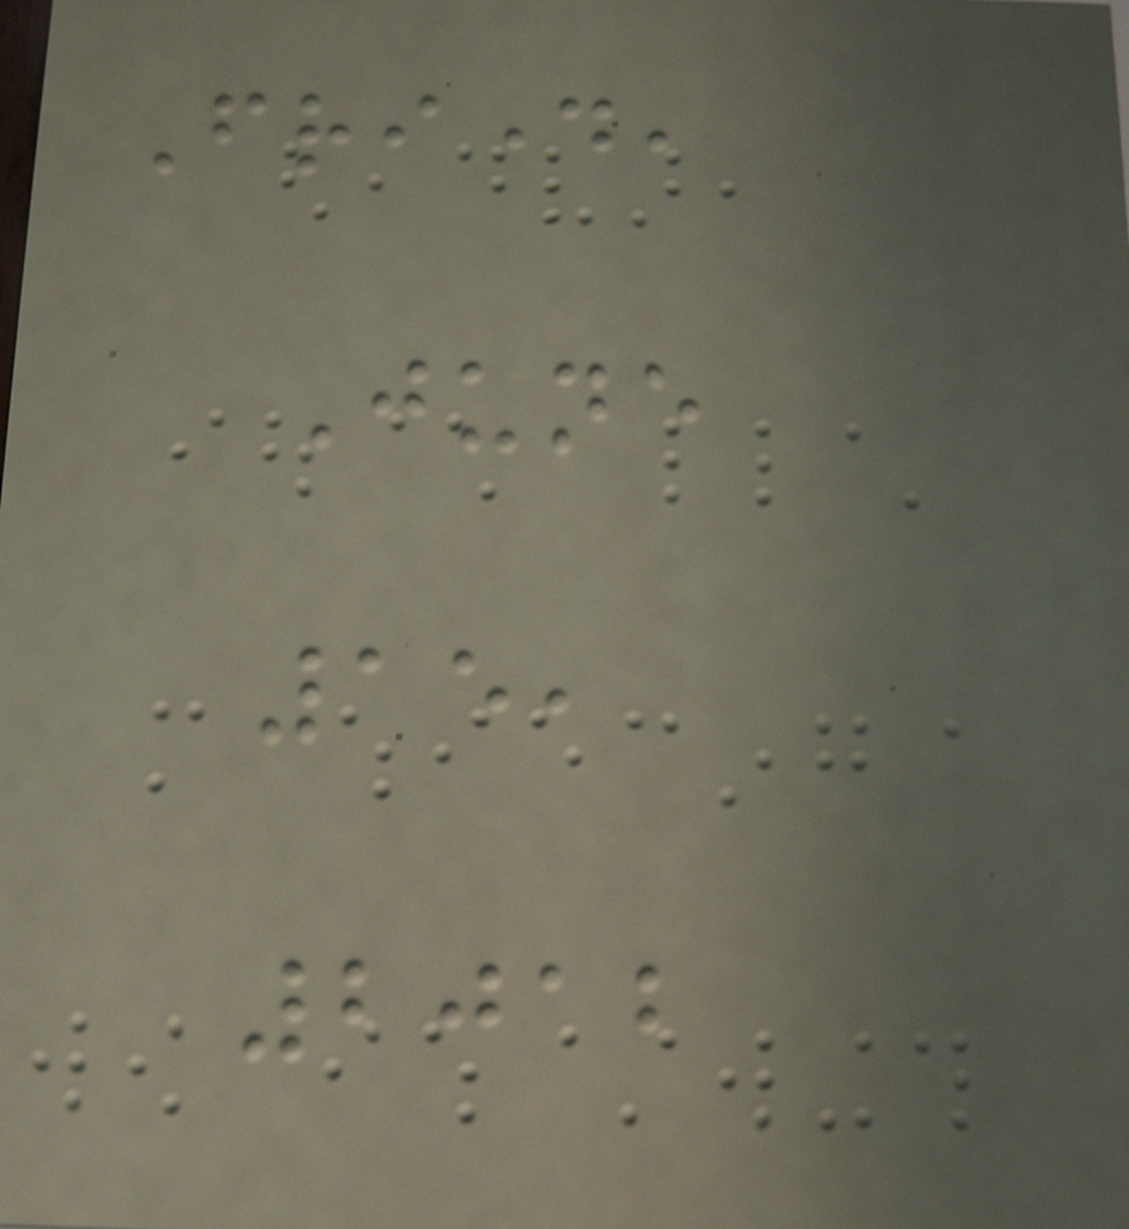Friday,
June
15,
2012
